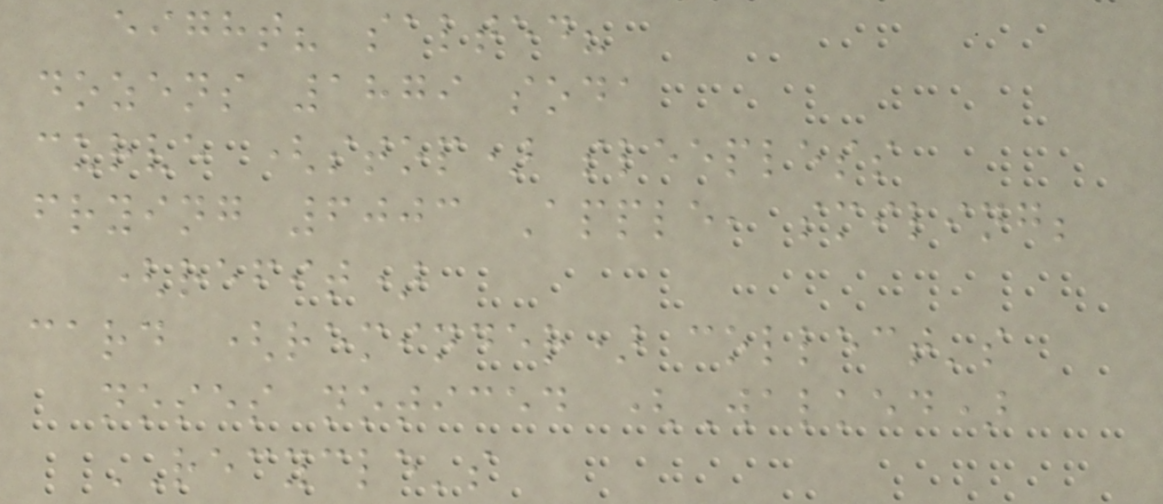eight? salted?
dozens 1879 soda
curve (stop) sleepless
frying 6003 Apple, smiling;
(refit)
card (reminder) collect's
noses noticed (Walked)
RECYCLE's
